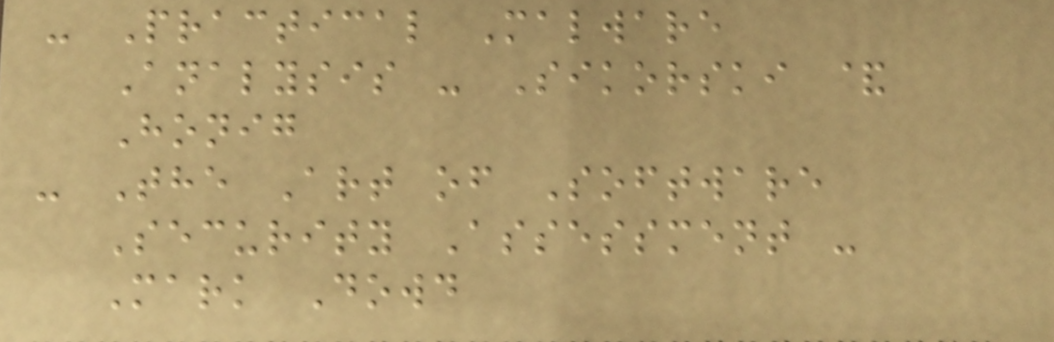- Practical Malware
Analysis - Sikorski &
Honig
- The Art of Software
Security Assessment -
Mark Dowd
